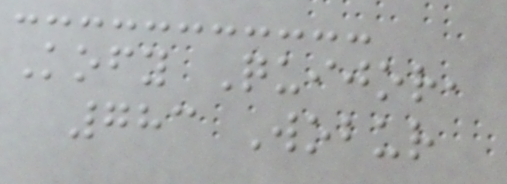Kofy Quijor,
783 Wobur
